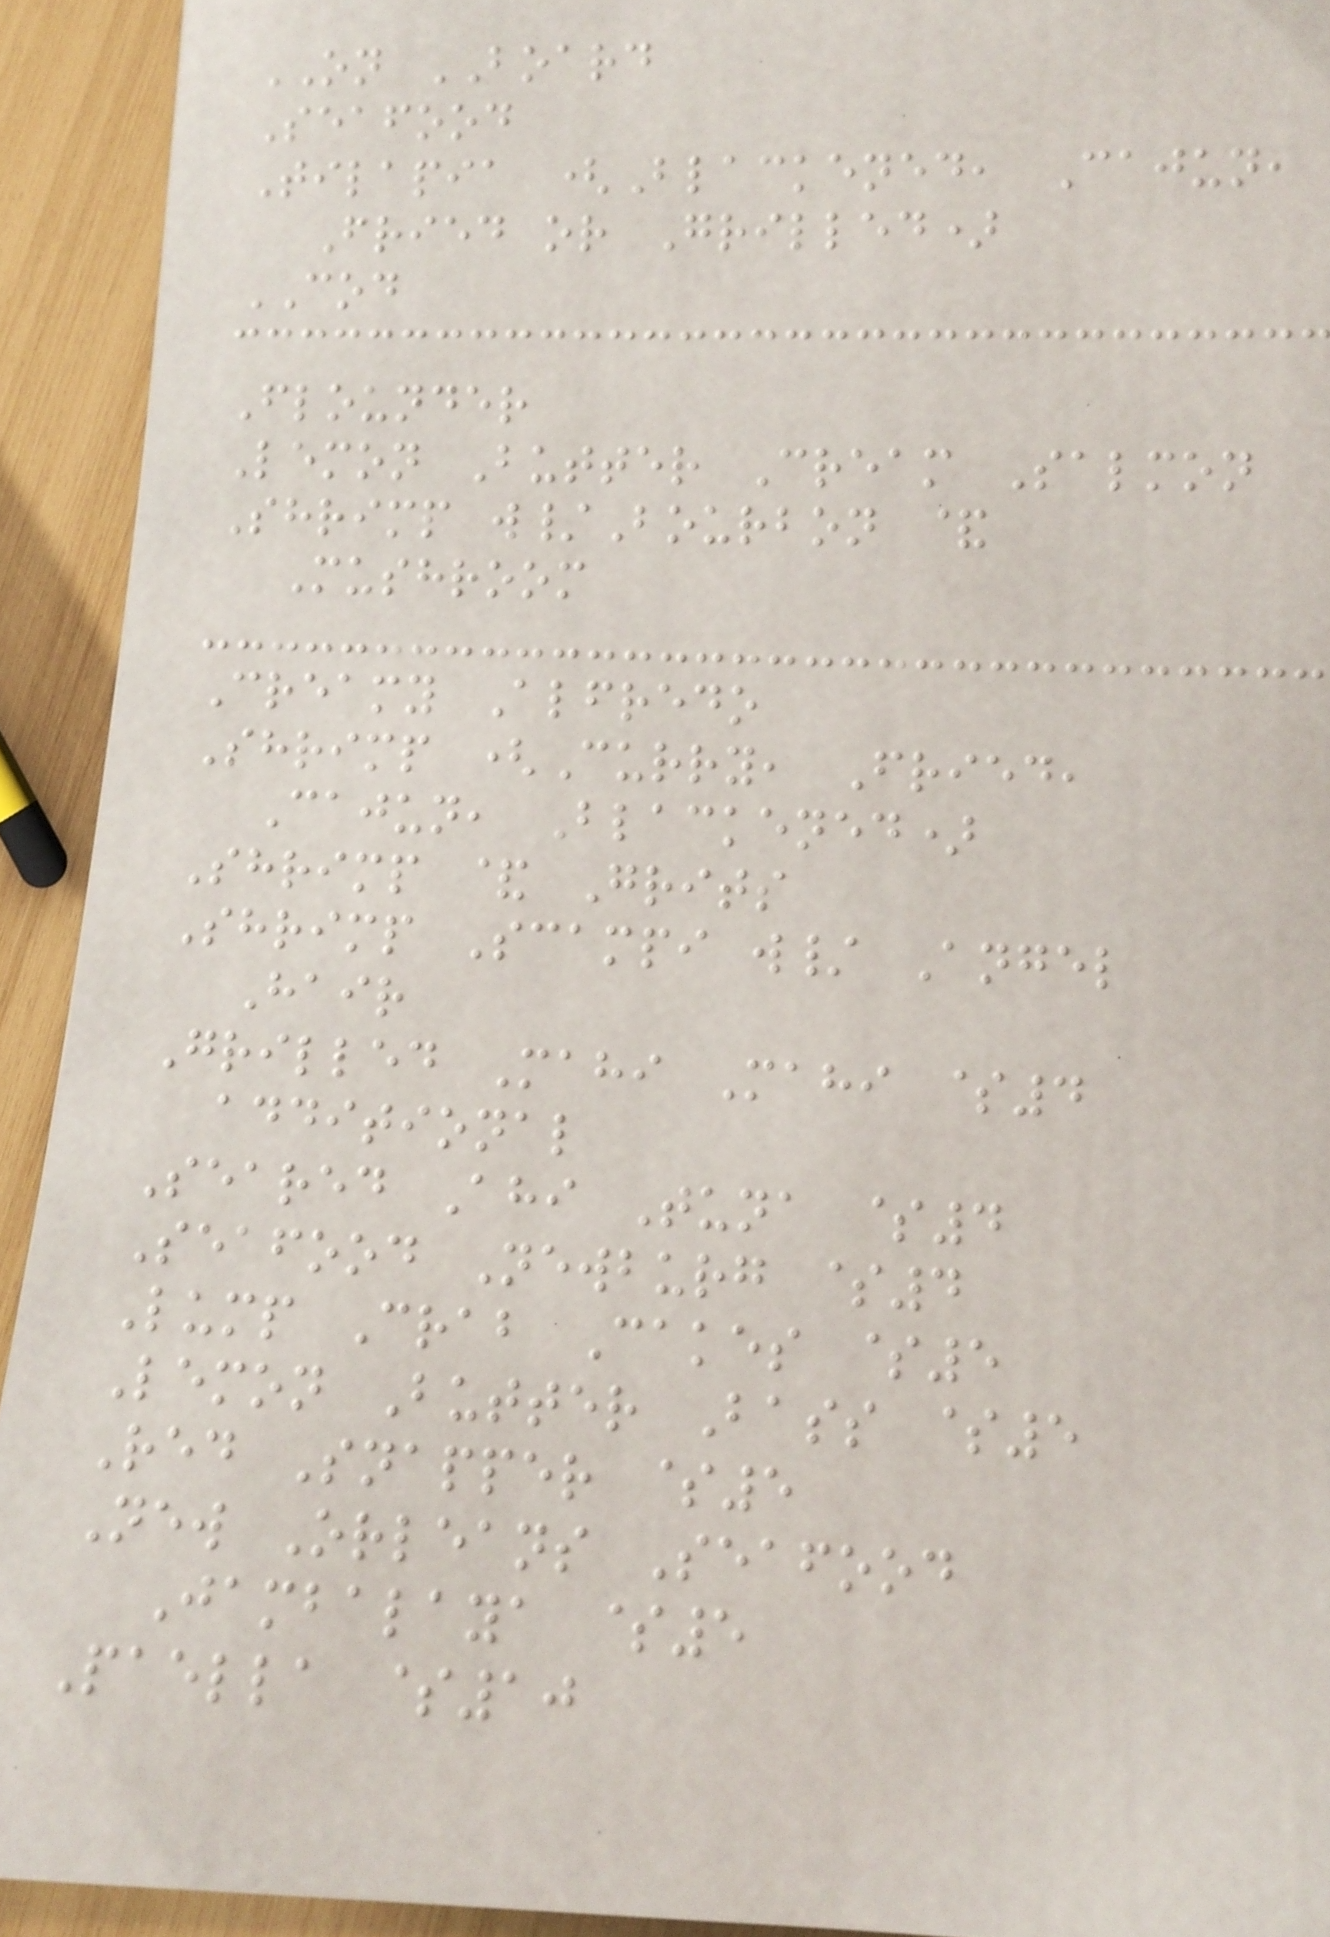ON BOARD
Seafood
Tilapia (Blackened, Cajun,
Fried or Grilled)
COD
Flounder
Lemon Butter Cream Salmon
Shrimp w/Bourbon &
Mushroom
Creamy Alfredo
Shrimp (Curry, Fried,
Cajun, Blackened)
Shrimp & Grits
Shrimp Scampi w/ Angel
Hair
Grilled Mahi Mahi $4
additional
Seared Ahi Tuna $4
Seafood Newburg $4
Lump Crab Cakes $5
Lemon Butter Bass $5
Red Snapper $5
New Orleans Seafood
Jambalaya $5
Paella $10
